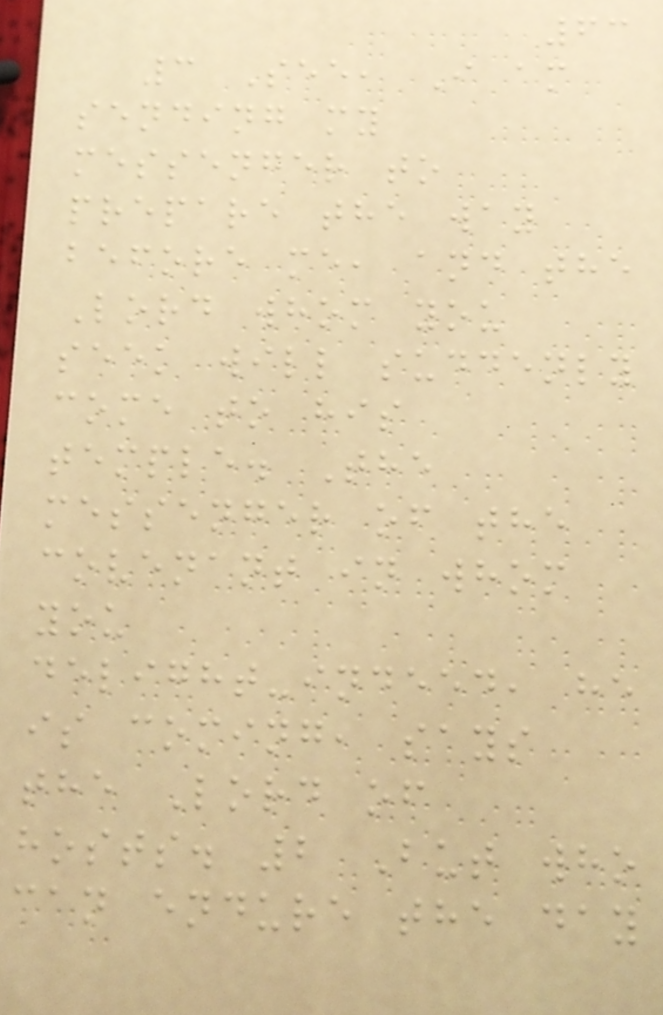63
3 See, I am
sending my
messenger to
prepare the way
before me, and the
Lord whom you
seek will suddenly
come to his
temple. The
messenger of the
covenant in whom
you
delight-indeed, he
is coming, says
the Lord of
hosts. 2 But who
can endure the day
